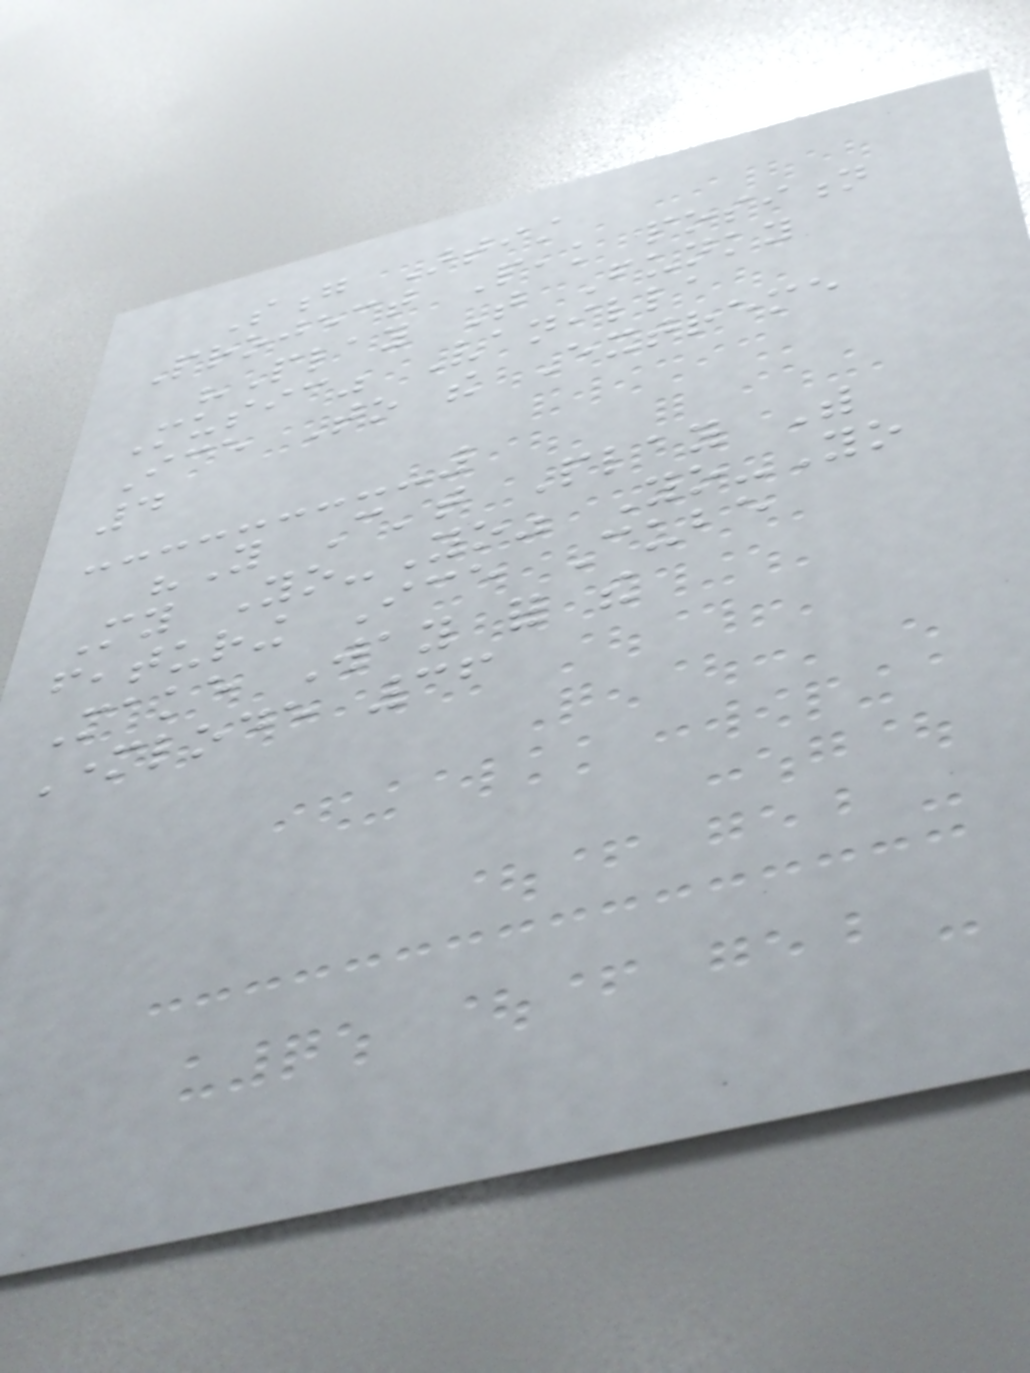Song Artist
Project Peak position
"Play That Funky
Music" Vanilla
Ice To the Extreme
4
"You Can't Play With
My Yo-Yo" Yo-Yo
featuring Ice Cube
Make Way for the
Motherlode 36
